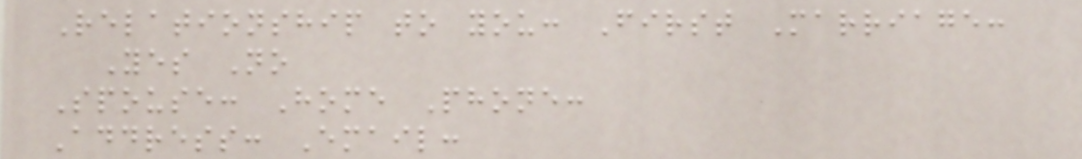Relationship to you: First Marriage:
Yes No
Spouse: Home Phone:
Address: Email:
